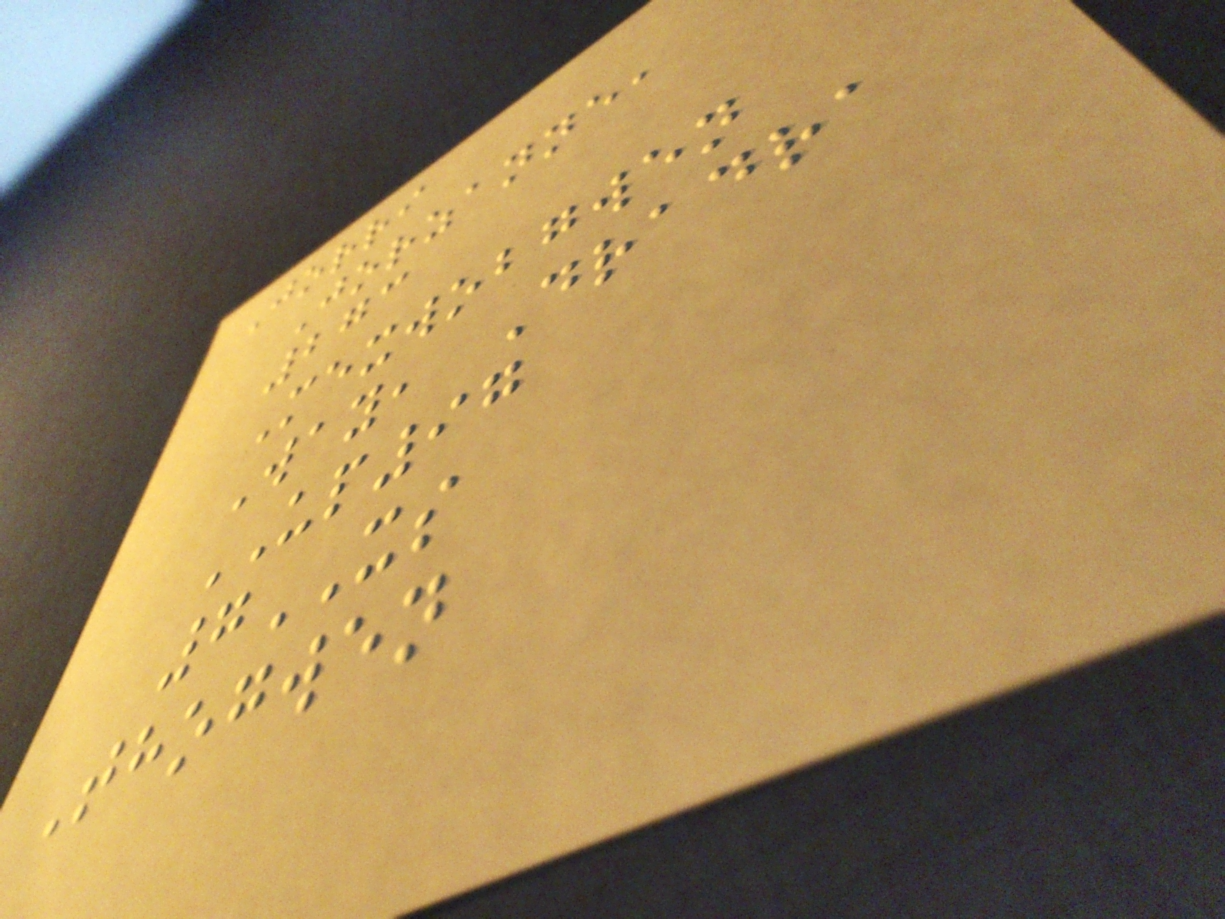Jorri
Jorzanne,
273
Mexwobgwen
Way, Dradra
UP97
7XS
Thogwen
